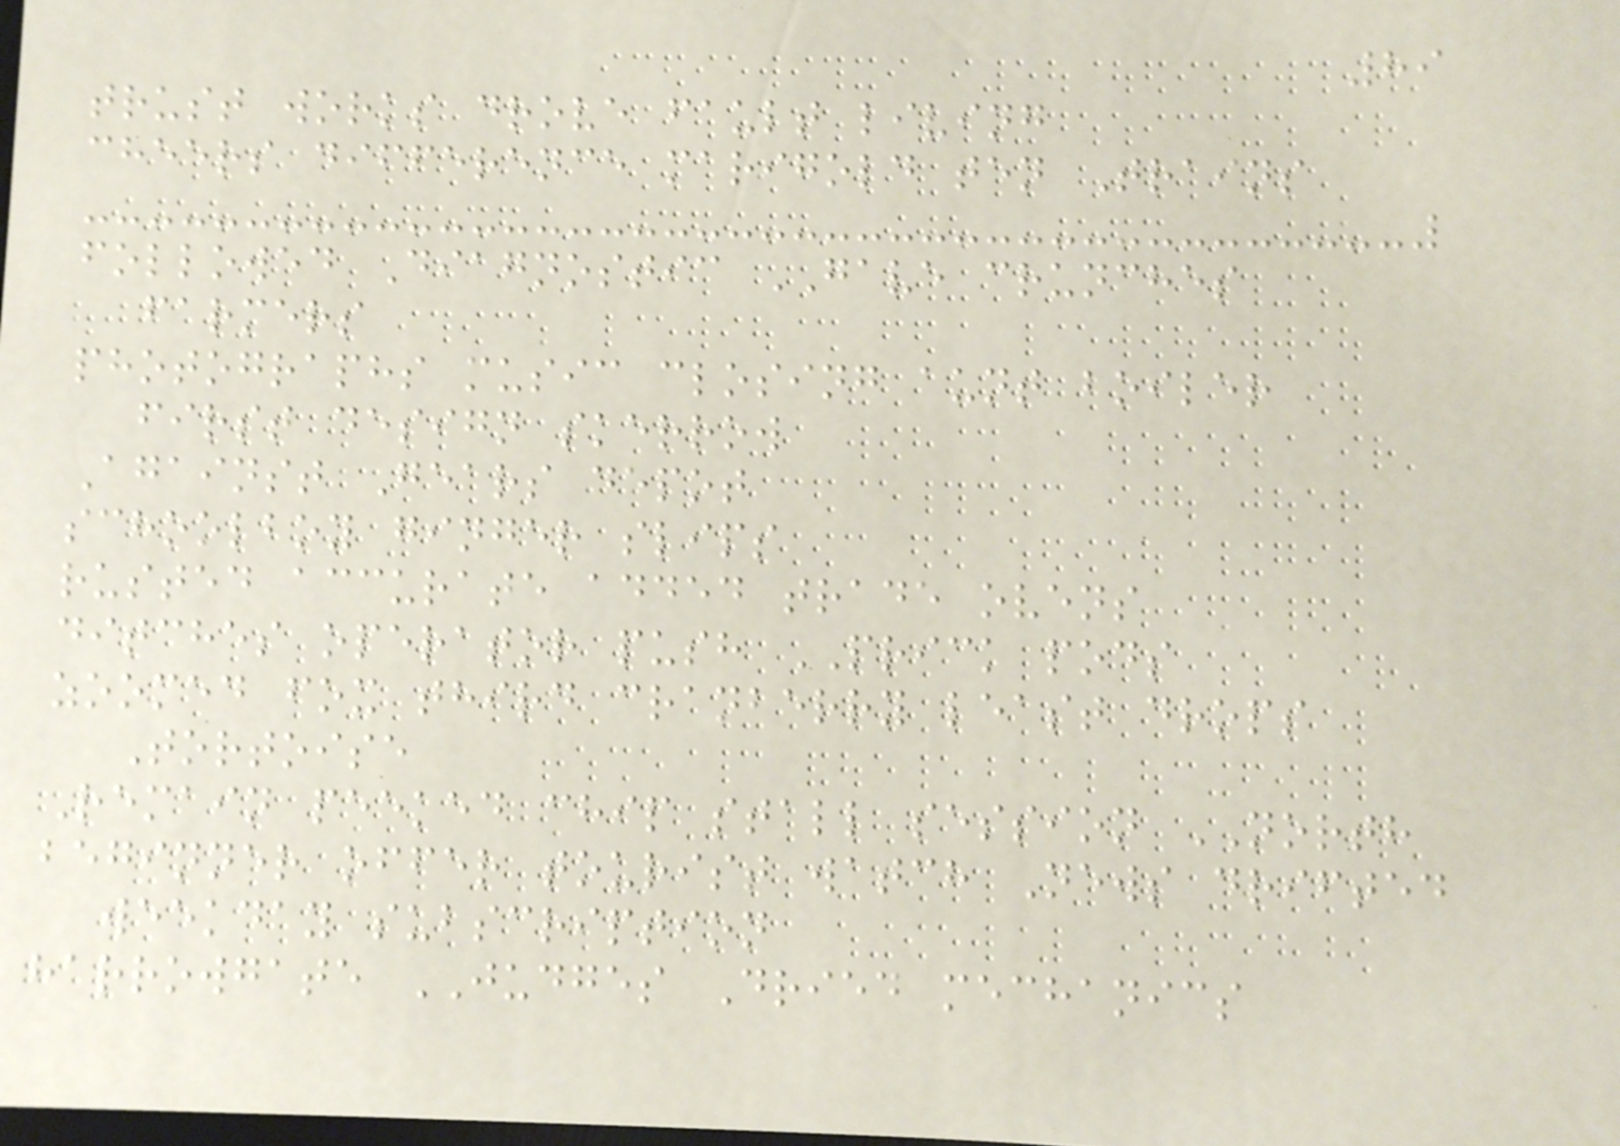89
trust works drove fault living
cheers difference marigold ten Trains
followed Diagnostic GAVE crunches
farmers
photographs music closing aunt boiler
first design skerrow
Against Gears depot
schoolboy ginger slips
rusted accurate added trade ovens
ditches operator push PRICK pods
zoomed fox third cranberry least drops
Tortoise
Remain peeked chip stall session NORTH
beginner offer tourist watch News drifted
weekday subscription
harrowgate JUDGES Dried mechanics
